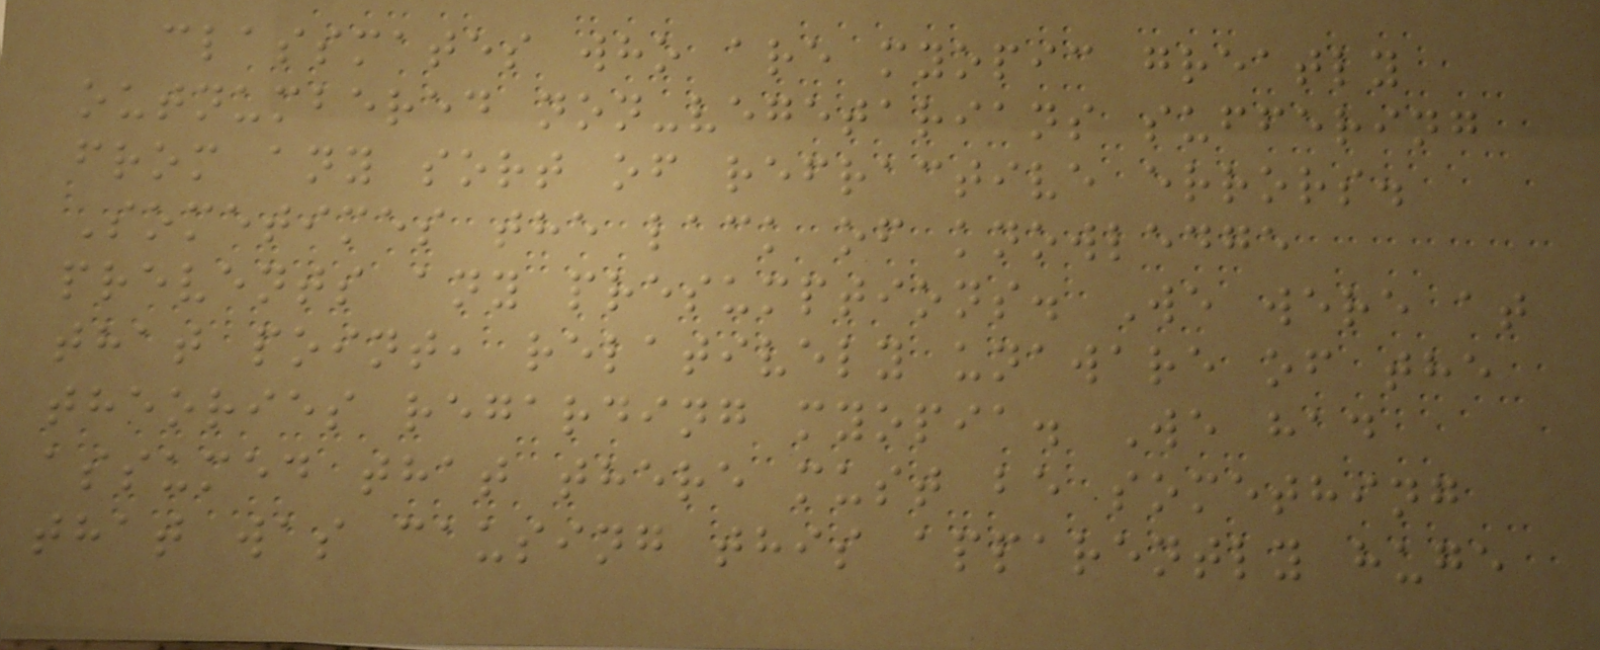classmates who are myopic greatly
outnumbered non-vegetarians suffering
from any sort of refractive errors.
Sometimes the lack of knowledge
prevents any presumptions. We were at
that point, relatively unaware of the
theories regarding myopia. We had
assumed that there must be something
that was causing this apparently huge
